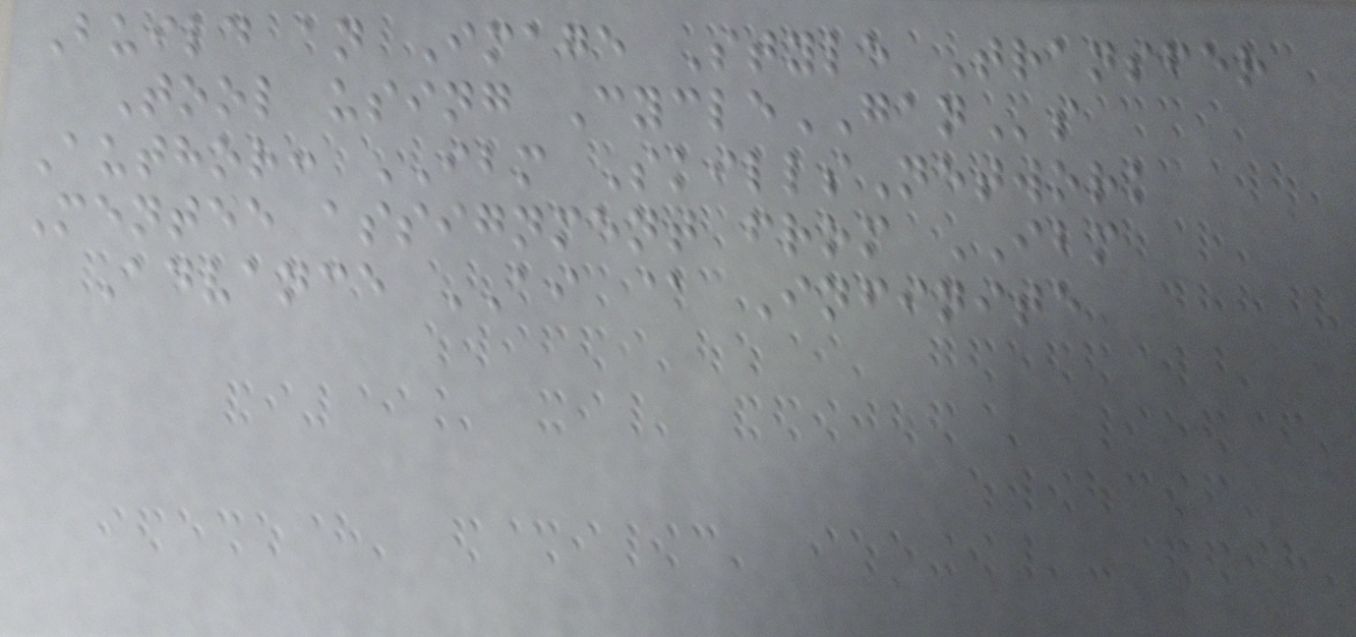Build an Image Style Transfer
Tool using CycleGANs
Author: IBM SkillsNetwork
Mentee assignment from IBM
Advance AI @ Infinite
